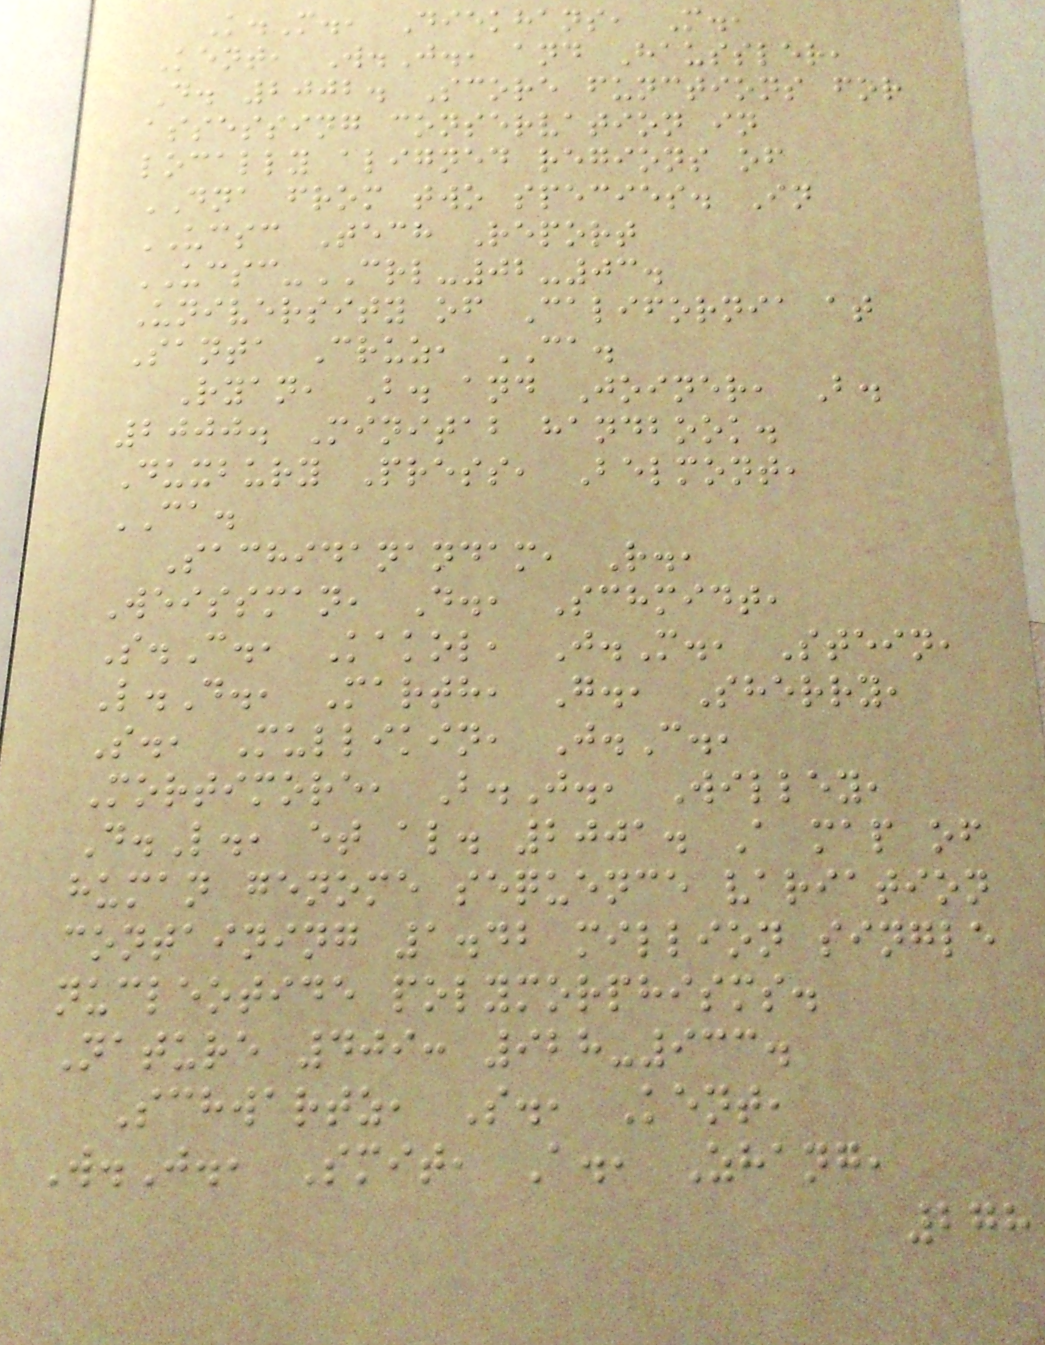K.M., Diekhans, M.,
Kent, W.J., and Haussler,
D. 2002. Score functions for
assessing conservation in
locally aligned regions of
DNA from two species. In
UCSC Tech Report
UCSC-CRL-02-03.
University of California at
Santa Cruz, CA.
Ryan, B. and Joiner, B.
2000. Minitab handbook.
Duxbury Press, Belmont,
CA.
Sachidanandam, R.,
Weissman, D., Schmidt,
S.C., Kakol, J.M., Stein,
L.D., Marth, G., Sherry,
S., Mullikin, J.C.,
Mortimore, B.J., Willey,
D.L., et al. 2001. A map of
human genome sequence variation
containing 1.42 million single
nucleotide polymorphisms.
Nature 409: 928-933.
Schwartz, S., Kent,
W.J., Smit, A., Zhang,
278
